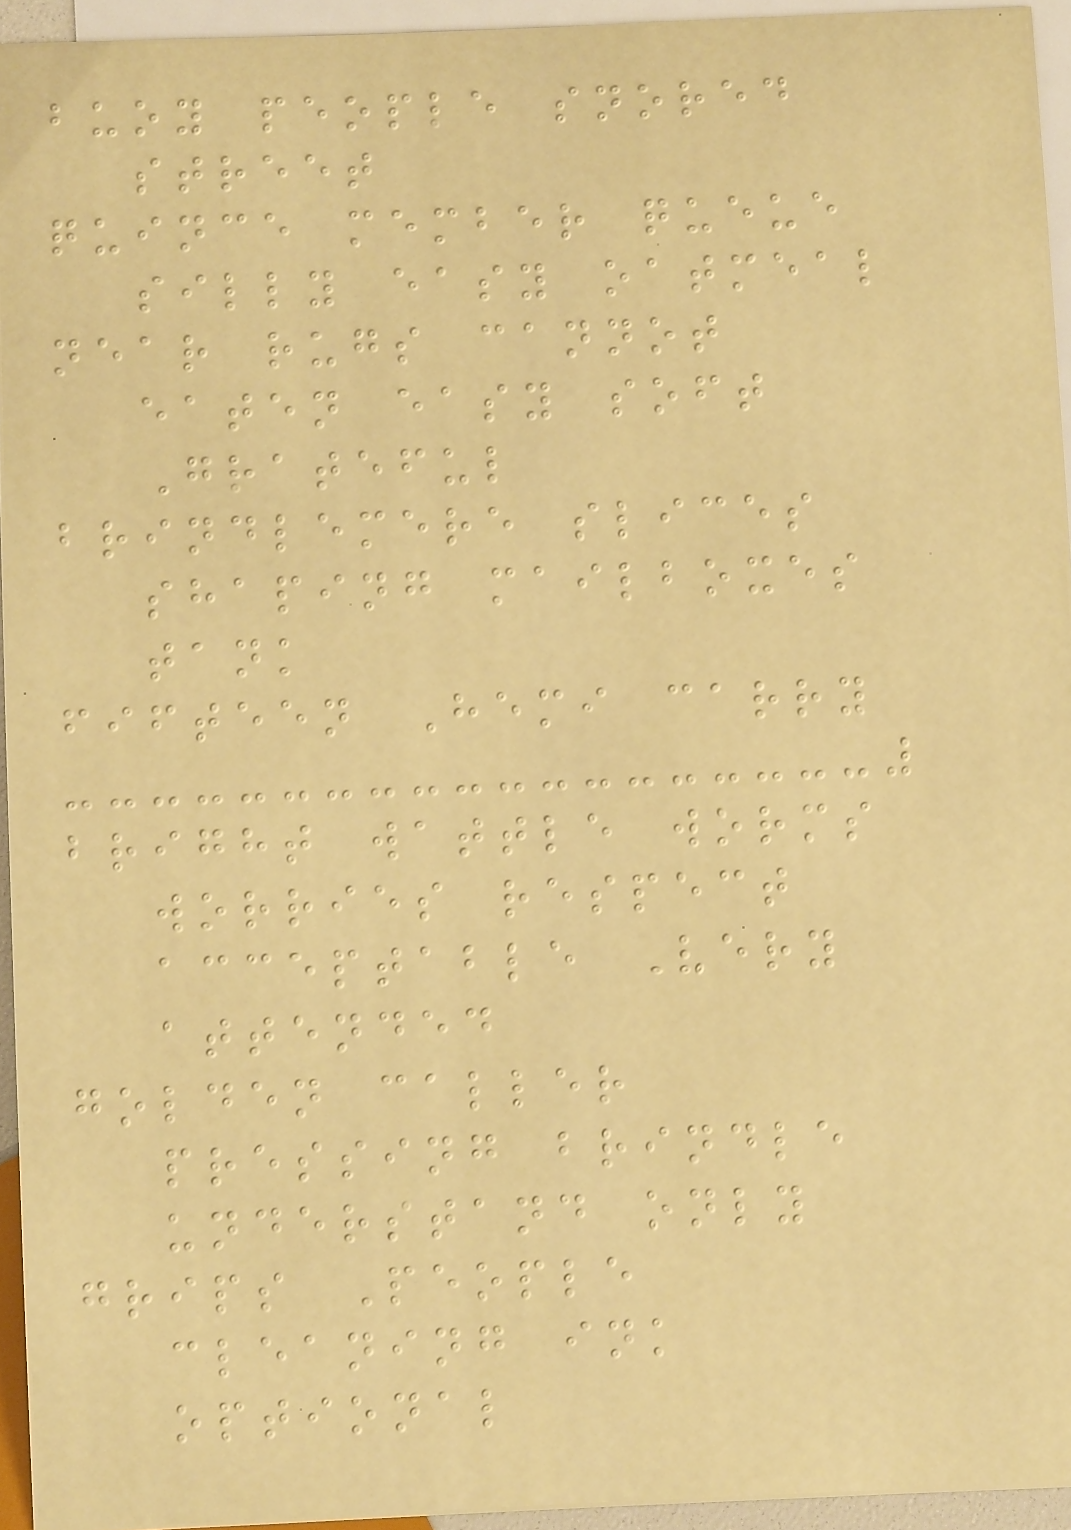buoy people snored
street
quince member queue
silly easy oatmeal
near rugs cannot
eaten easy soft
Grateful
brindlemere slices
shaping mailboxes
tank
fifteen Hemi carry
bright wattle worms
worries respect
acceptable Very
attended
golden caller
pressing brindle
understand only
grips People
cleaning ink
optional
